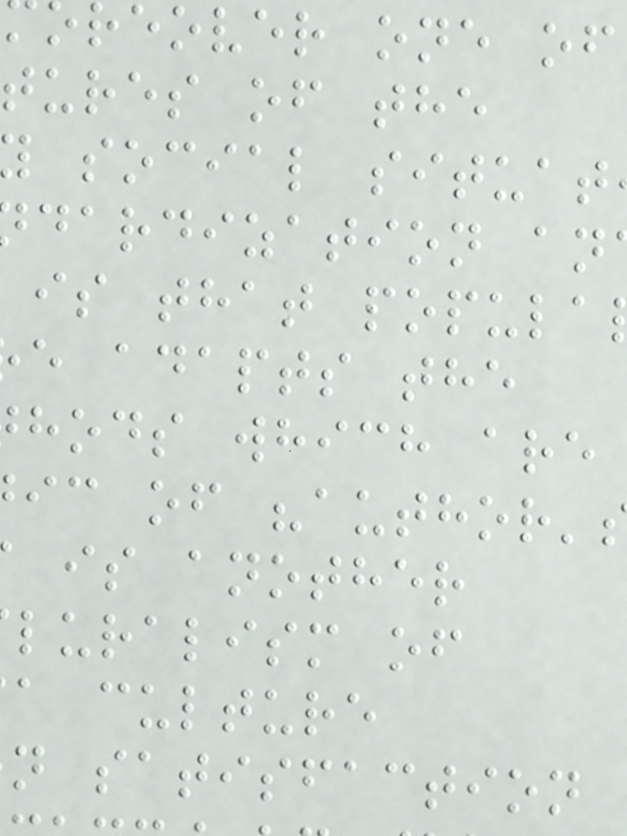eover one of
tures of the
social situat
dardization an
is that popula
e adapts the
hods which are
ic of "author'
is another
luralism of
a culture
n satisfaction
